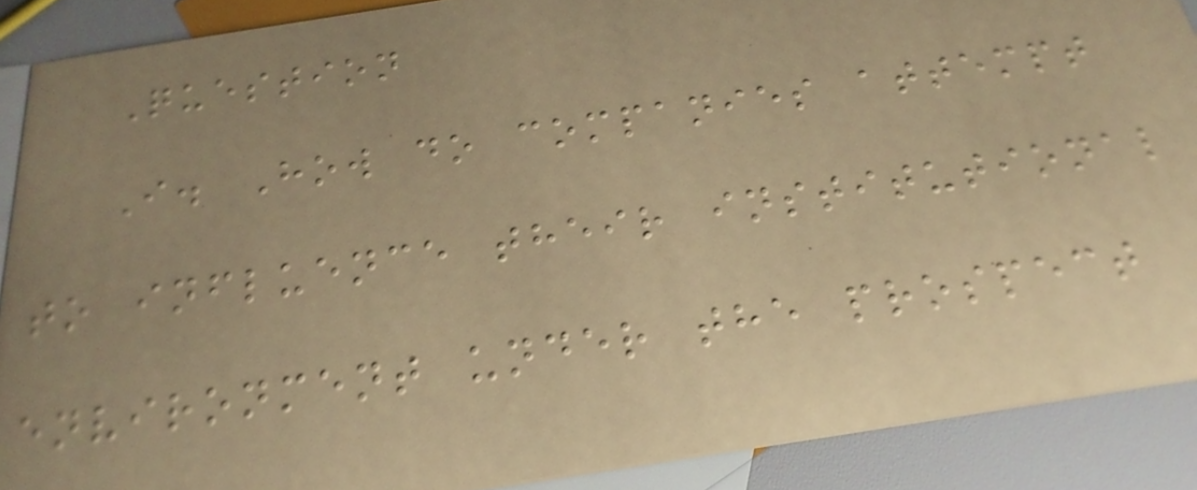Question
I. How do companies attempt
to influence their institutional
environment under the prospect
